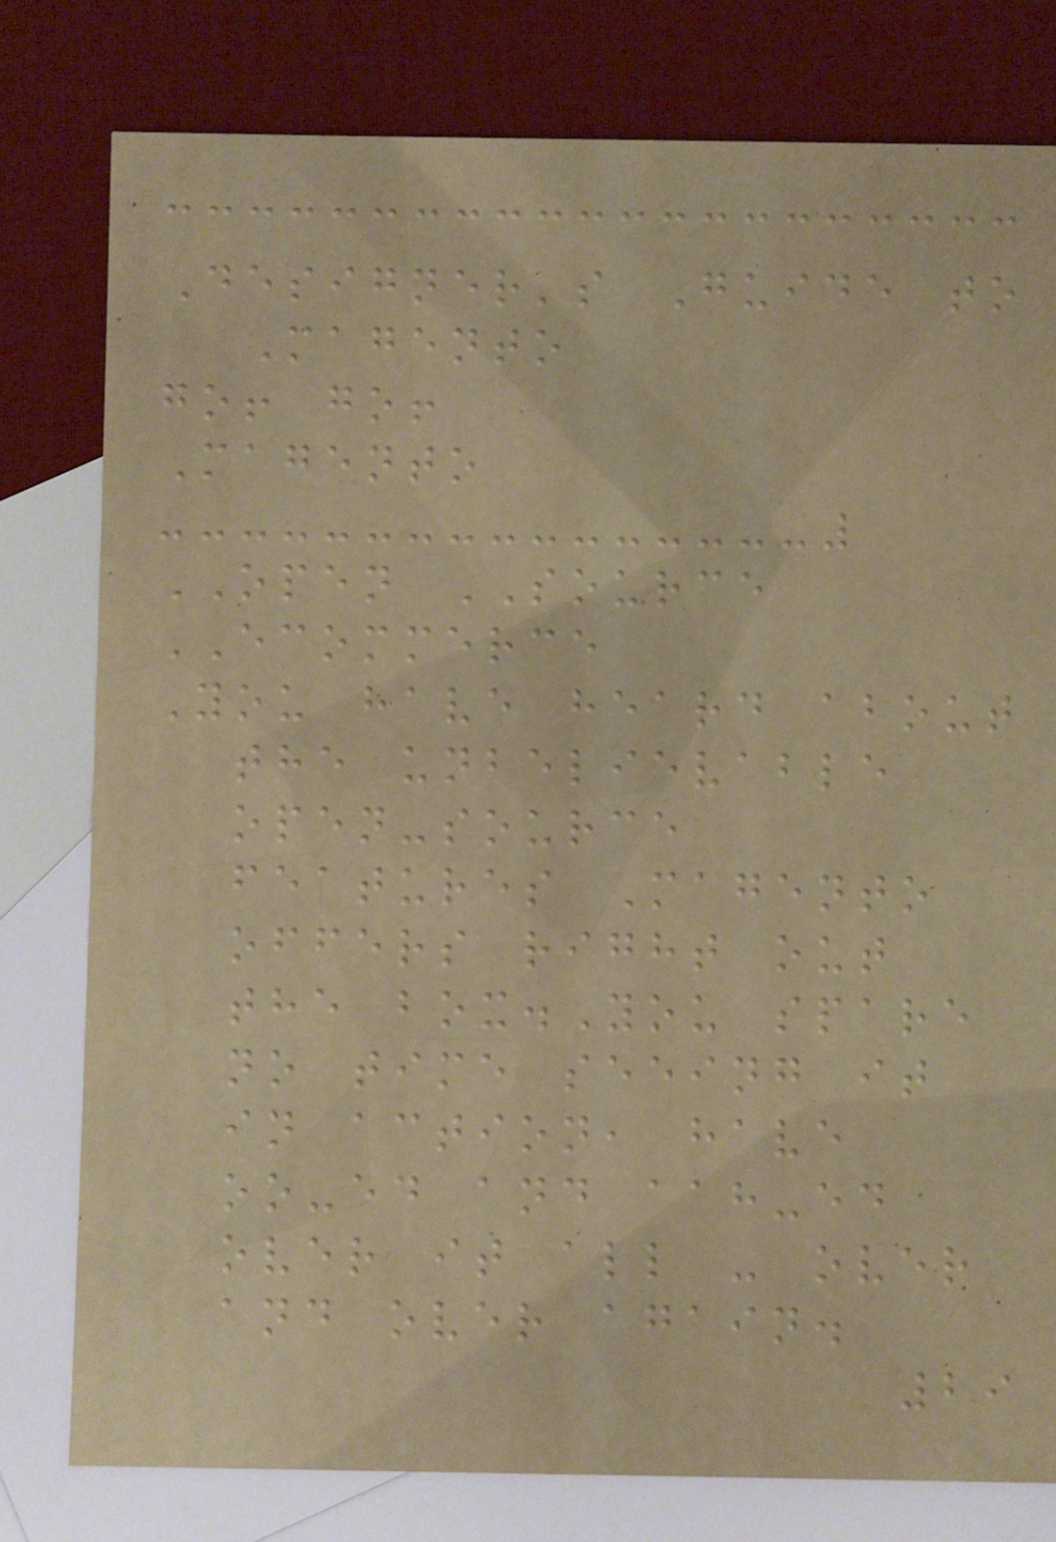Designer's Guide to
Magento
go! go!
Magento
OPEN SOURCE
ECOMMERCE
You have heard about
the unbelievable
open-source
features Magento
offers right out
the box.You spare
no time seeing it
in action, have
oo-ed and aah-ed
over it all - over
and over again.
29
